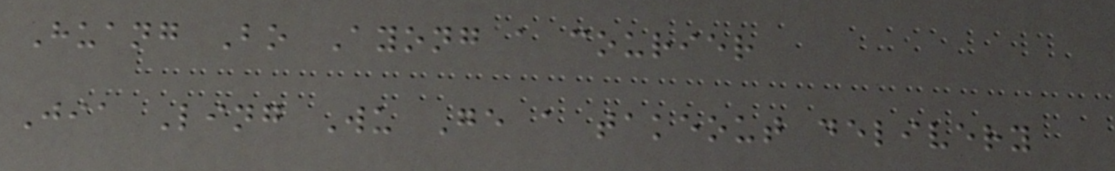Huang Bo Ayong a courier
Jia Ling Wu Ge a takeout delivery
